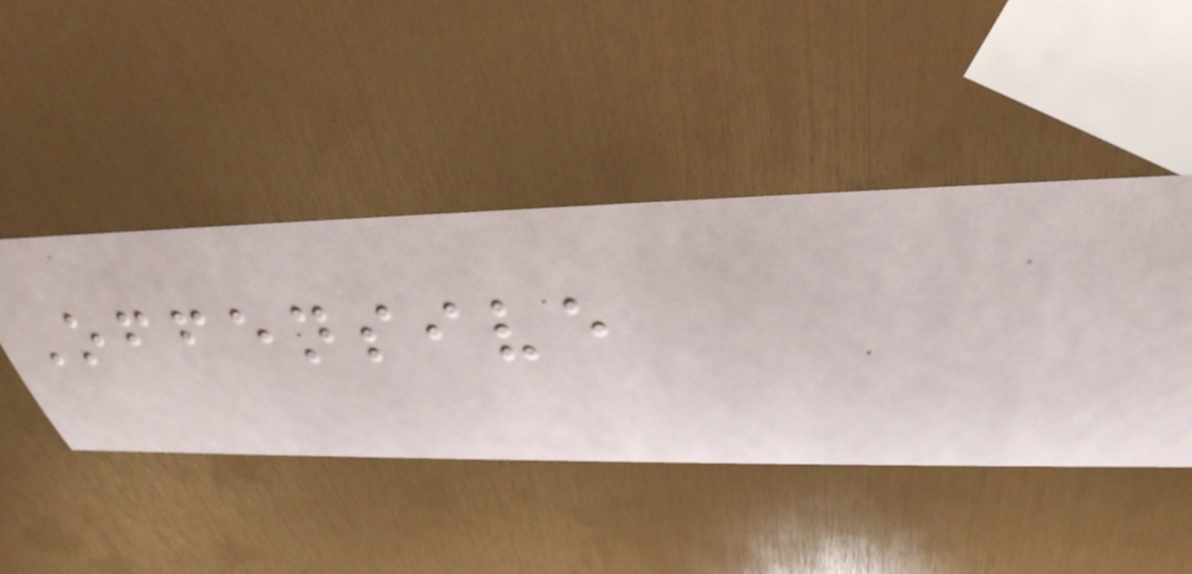Offensive
